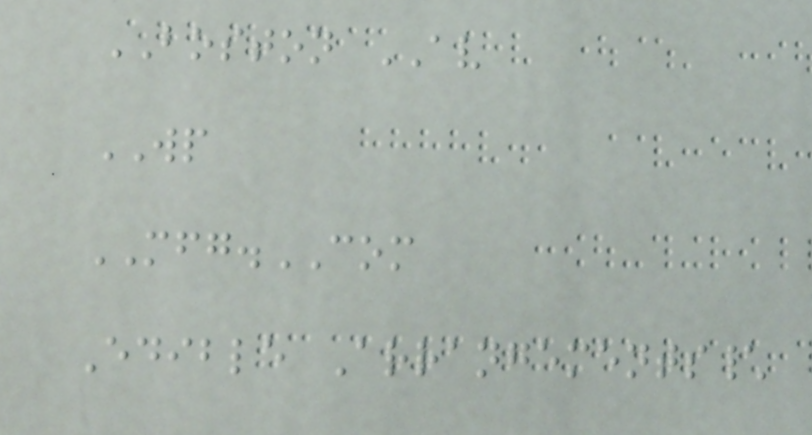BOSTON AV
WP
MFG.COM
Edible Arrangements\
